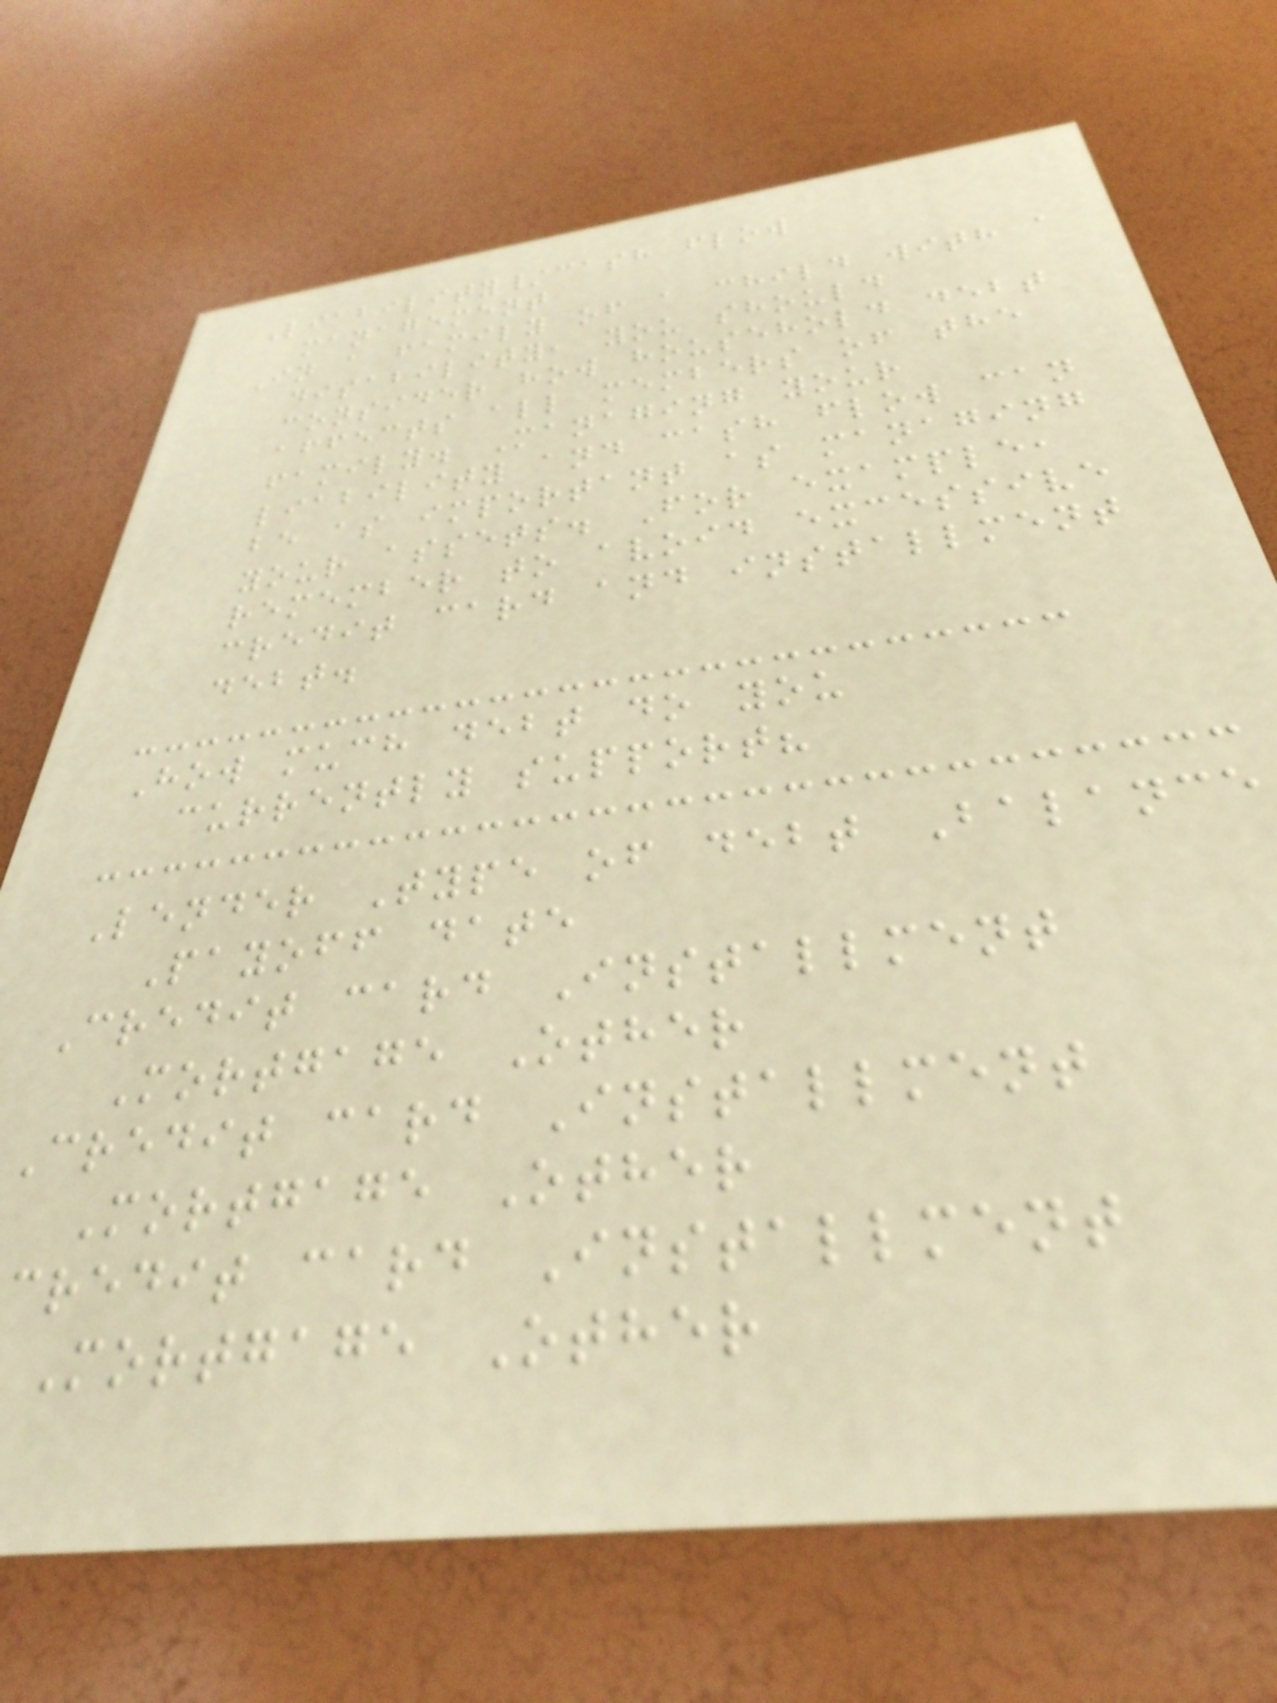Liability/cash flow
management
In a family of a child with a
disability, you should
consider how household debt
affects all members of the
family. Managing your
liability and cash flow can
be as important as managing
your assets. For example,
remember to avoid excessive
credit card and installment
debt.
How much debt do you
currently support?
Lender Type of debt Balance
Payoff date
Credit card Installment
Mortgage Other
Credit card Installment
Mortgage Other
credit card Installment
Mortgage Other
